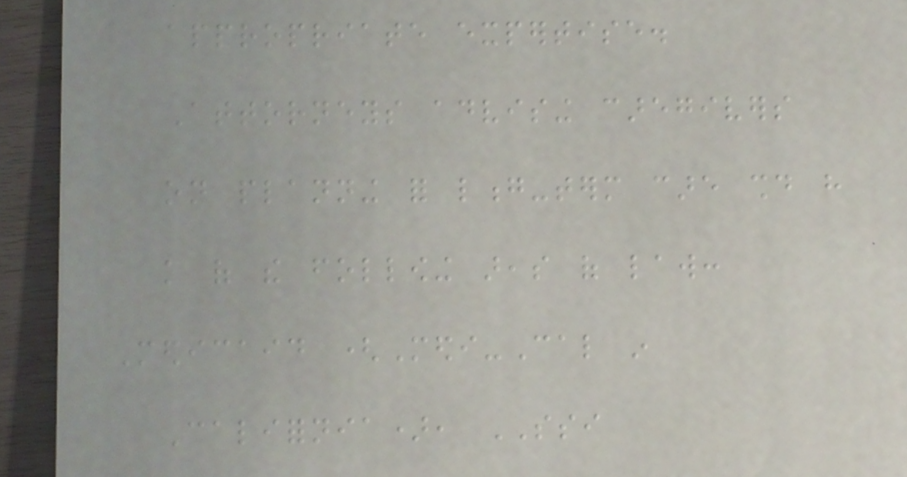appropriate expertise.
Attorneys advising caregivers
on planning for long-term care should have
knowledge of the following areas of law:
Medicaid (Medi-Cal in
California), SSI
